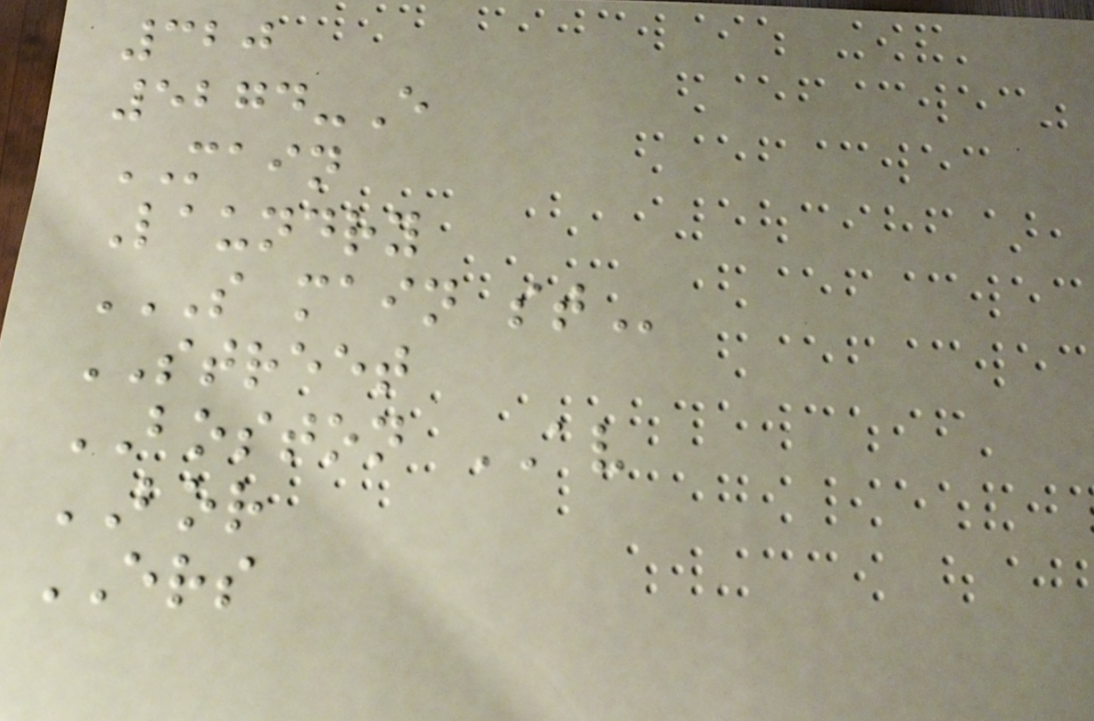320
5274-E
MAIN
Laundry
S MAIN ST
STREET
BOSTON AV
BOR
ERS
